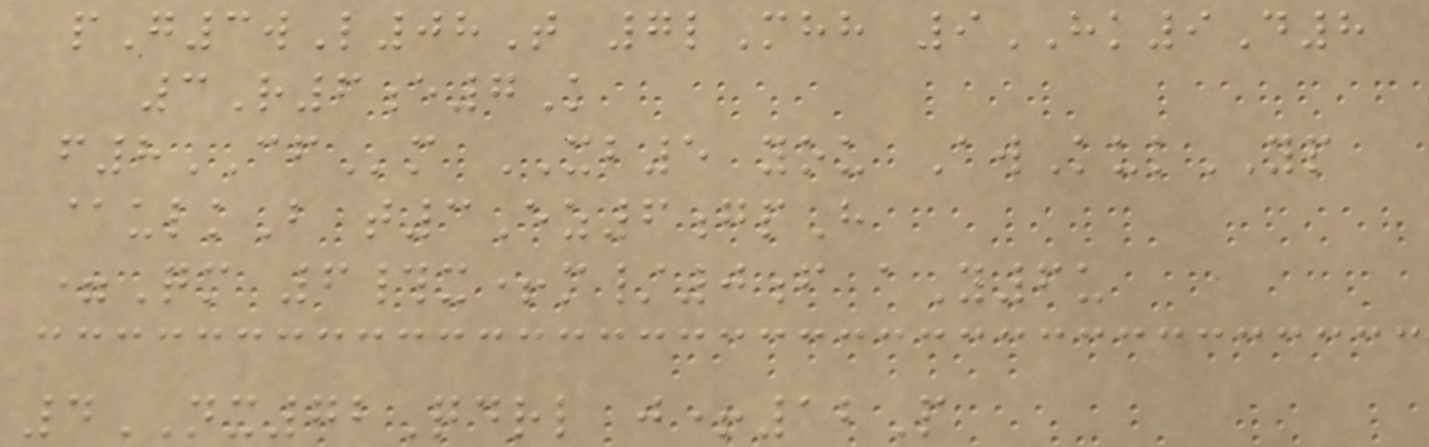pG3wL08T 7lMhh 9HK9D8
3R6e7K
f8CFm XB5 you AwKukYP
@ulkB t3Ez6gpH
=Qm 6#x+m/0f aY6u
4NX72Qdrl j+12P
